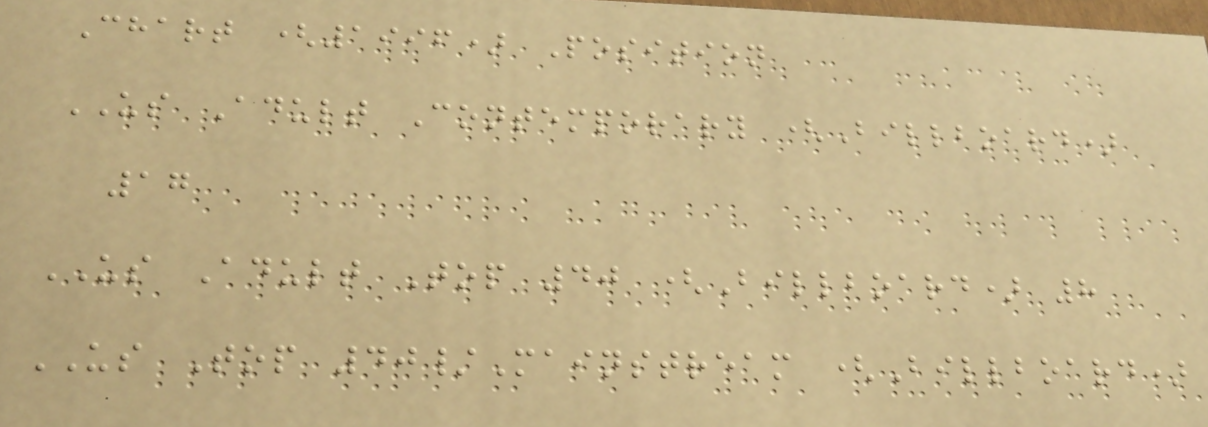Chart (1996) Position
US Adult Contemporary (Billboard)
17
US Adult Top 40 (Billboard) 8
US Top 40/Mainstream (Billboard)
